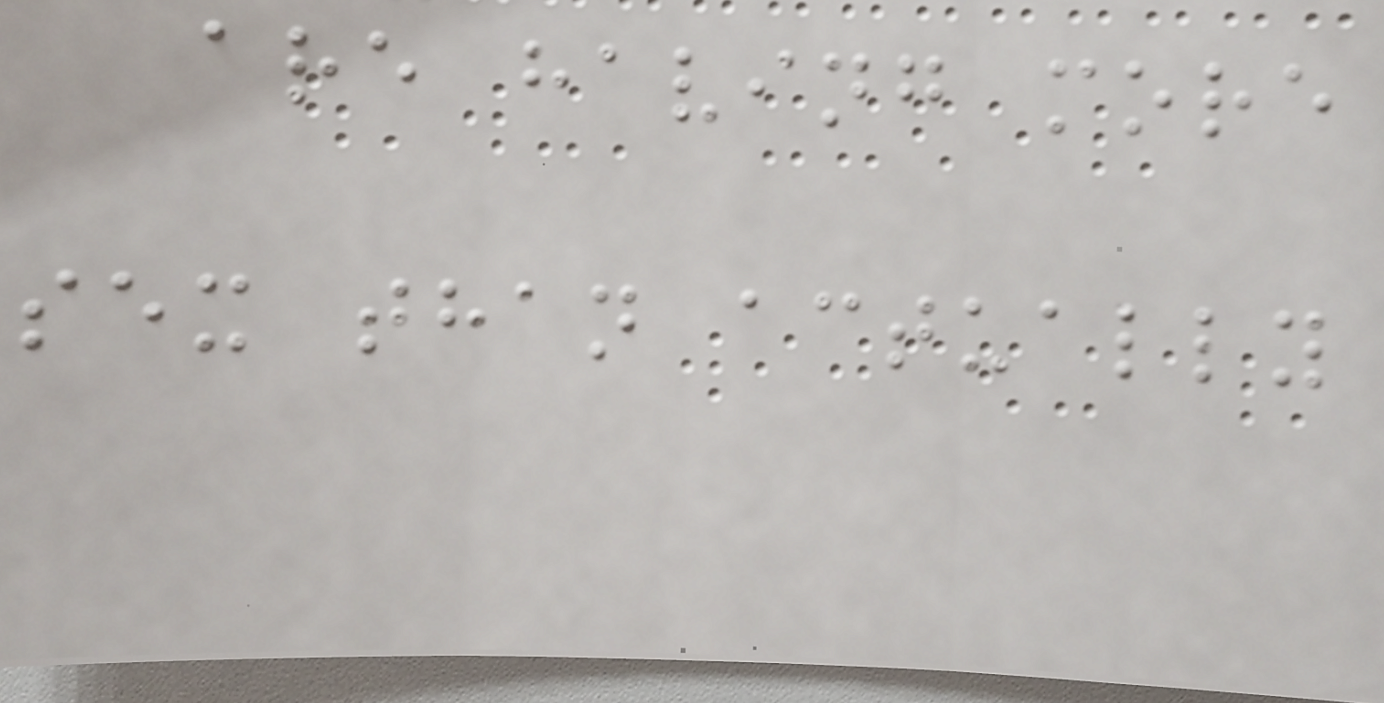are having more
sex than actually
